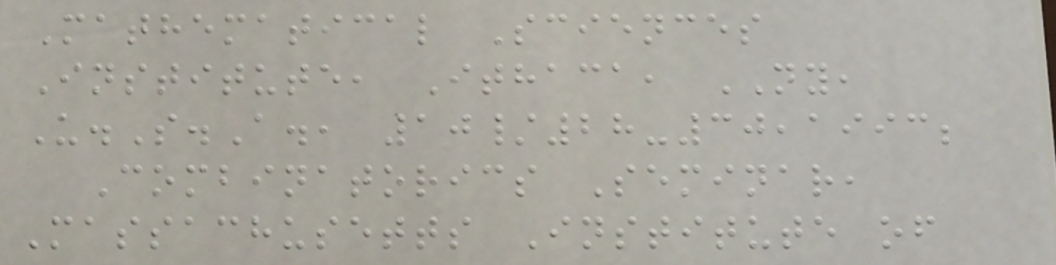Mathematical Sciences
Institute, Ithaca, NY,
U.S.A., 10/28-30,1993;
Combinatorics Seminar,
Massachusetts Institute of
